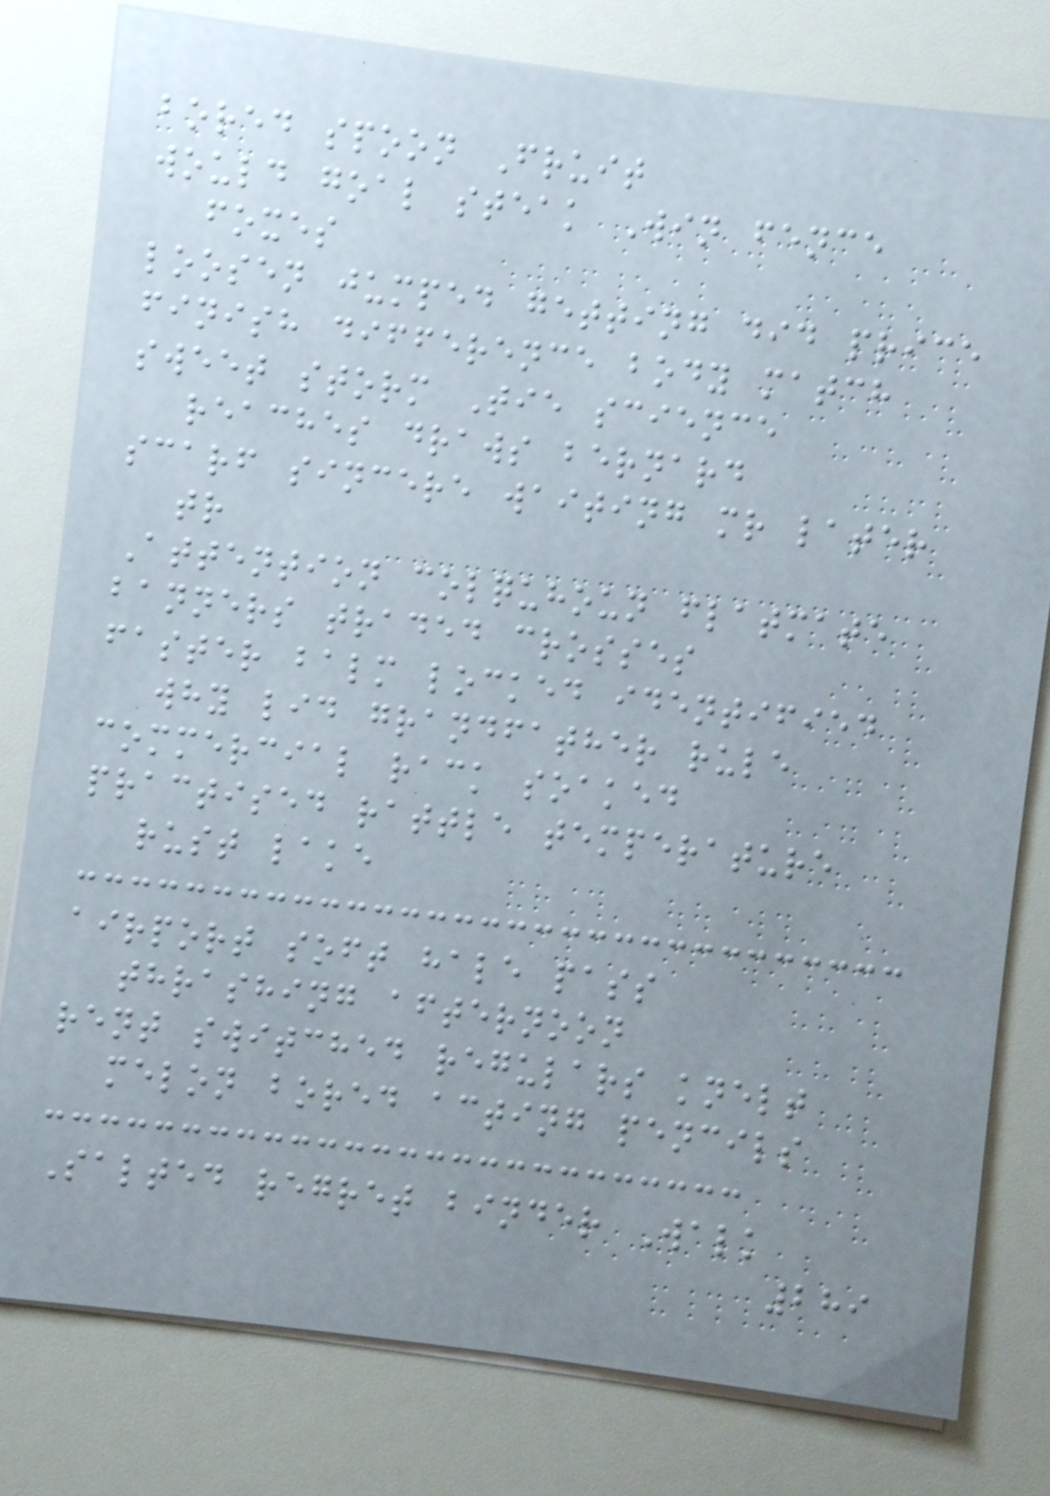bored spoon Fruit
would goal steak Win fence
foxes
loosen jumped getting did price
finish difference body match
sweet storm Tie science
reaches draws bernard
scarf sincere waiting mr later
tr
Attention colquhoun flatmate
banners traded crosses
faster balm locked identified
why lid grandfather rule
commercial rack soaked
practised rattle temperature
rust lake
airport soft hale pass
thrashing afternoon
rent switched regulars knelt
melon bored acting pencils
Salted regret binder Walk
289
